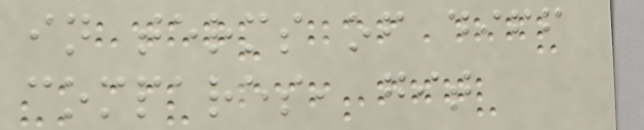in terms of diff
compares, git
